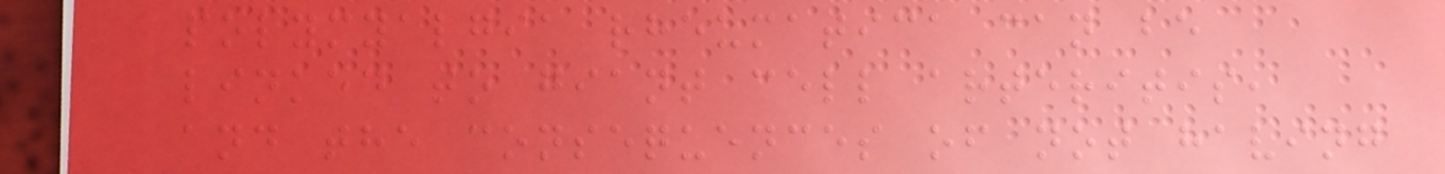polymyalgia rheumatica can be
linked to giant cell arteritis,
and the consequences of not having
